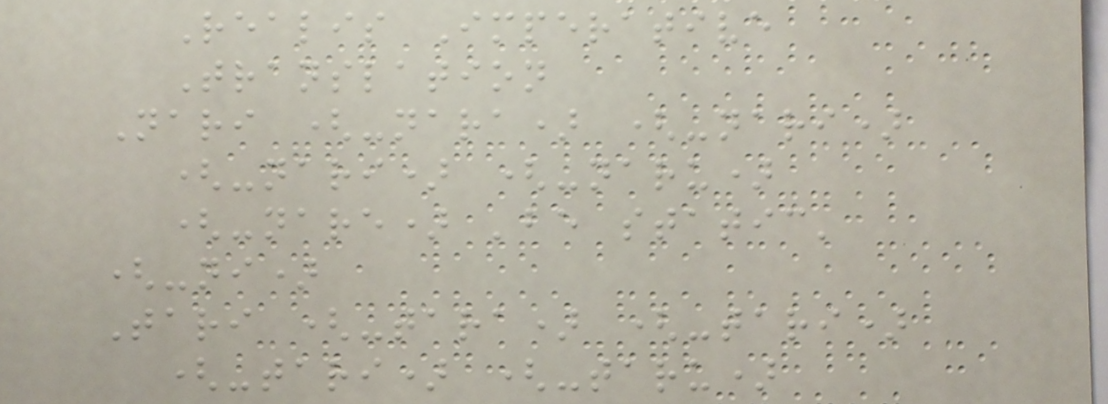Realis Imperative
Translation
Nari (-nara) (-nari)
(-nari) (-naru)
(-nare) 'be static'
(-ni)
Tari (-tara) (-tari)
(-tari) (-taru)
